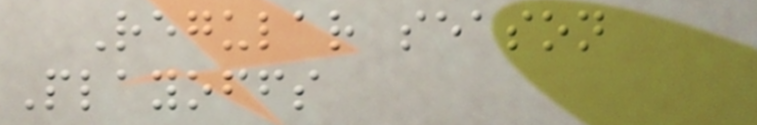Regular season
Playoffs
